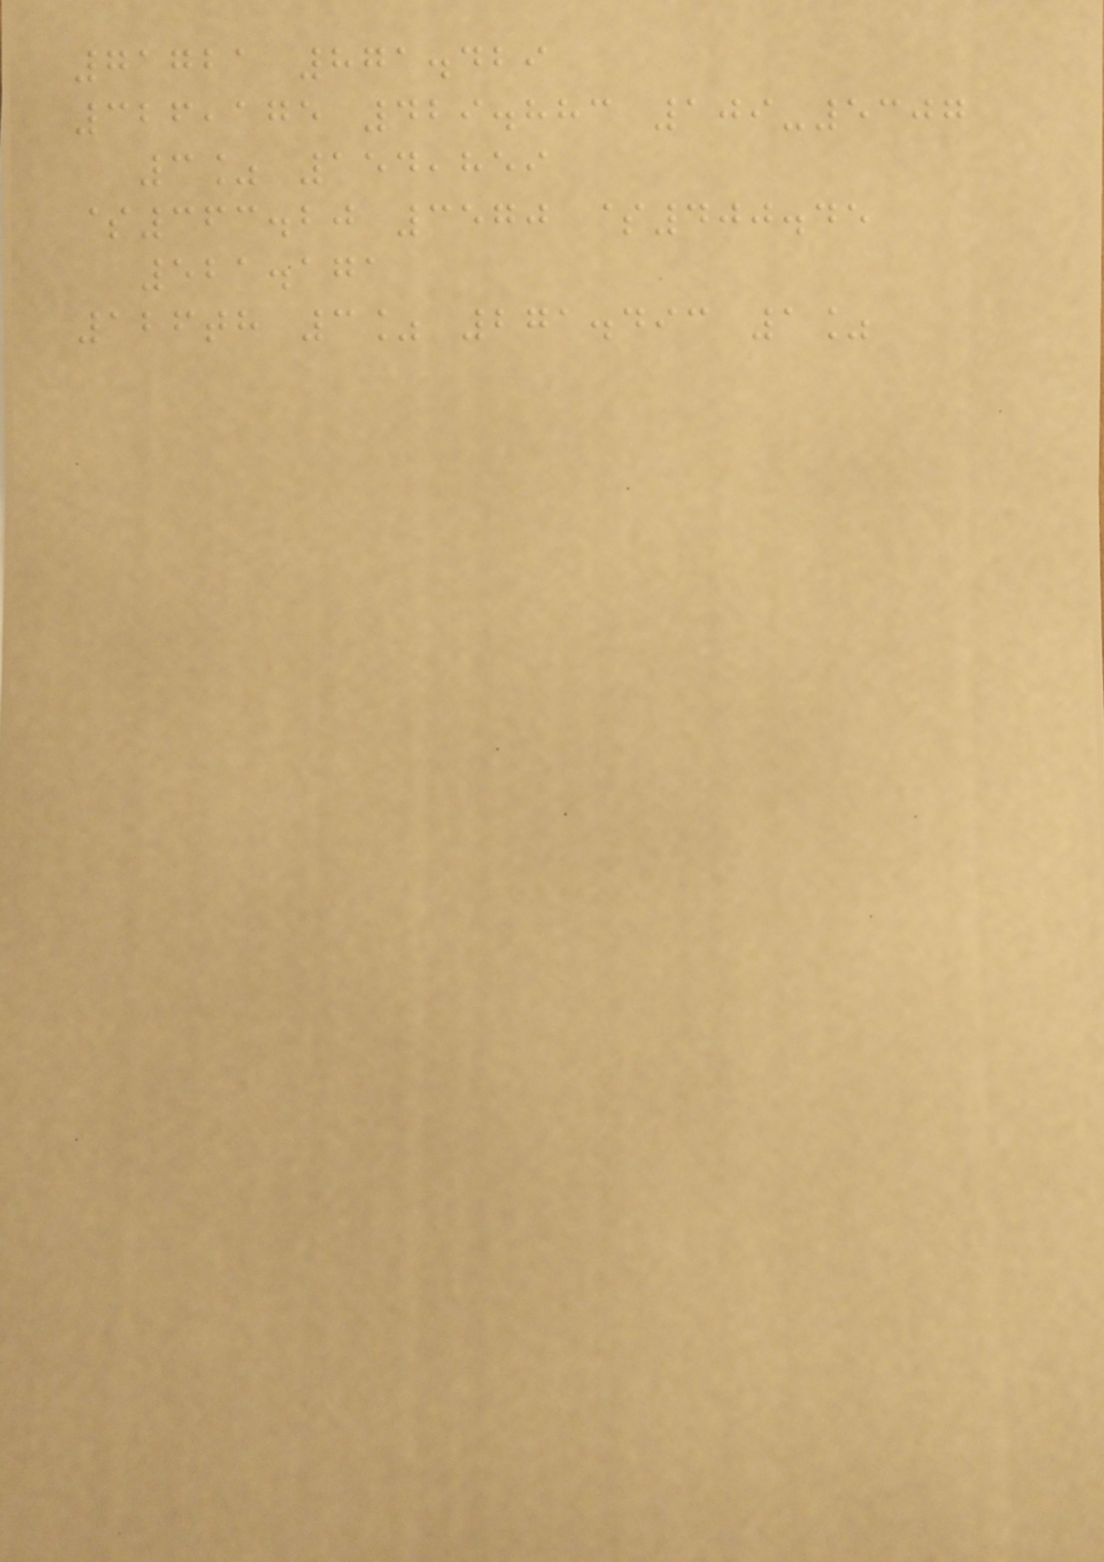71721 871.429
326,175 429.883 109-5307
3% 154,859
$363.20 3570 $400.45
521.171
126th 3% 271.493 1%
